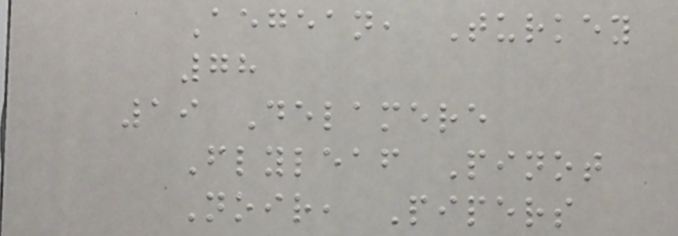Aegean, Turkey
78
19 Delamere
Flyleaf Pinot
Noir, Pipers
